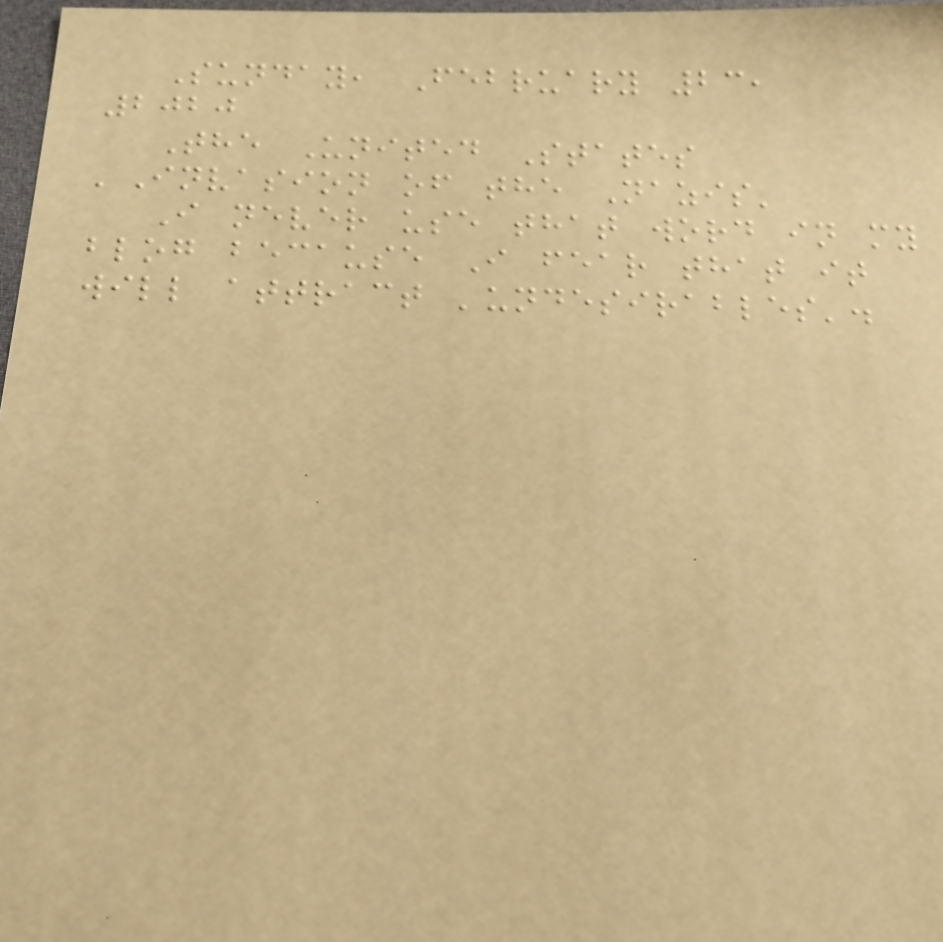Sunday, February 23,
2020
The United States
'Invasion of the Nazis'
I never use that word in my
blog because I fear that it
will attract 'undesirables'.
